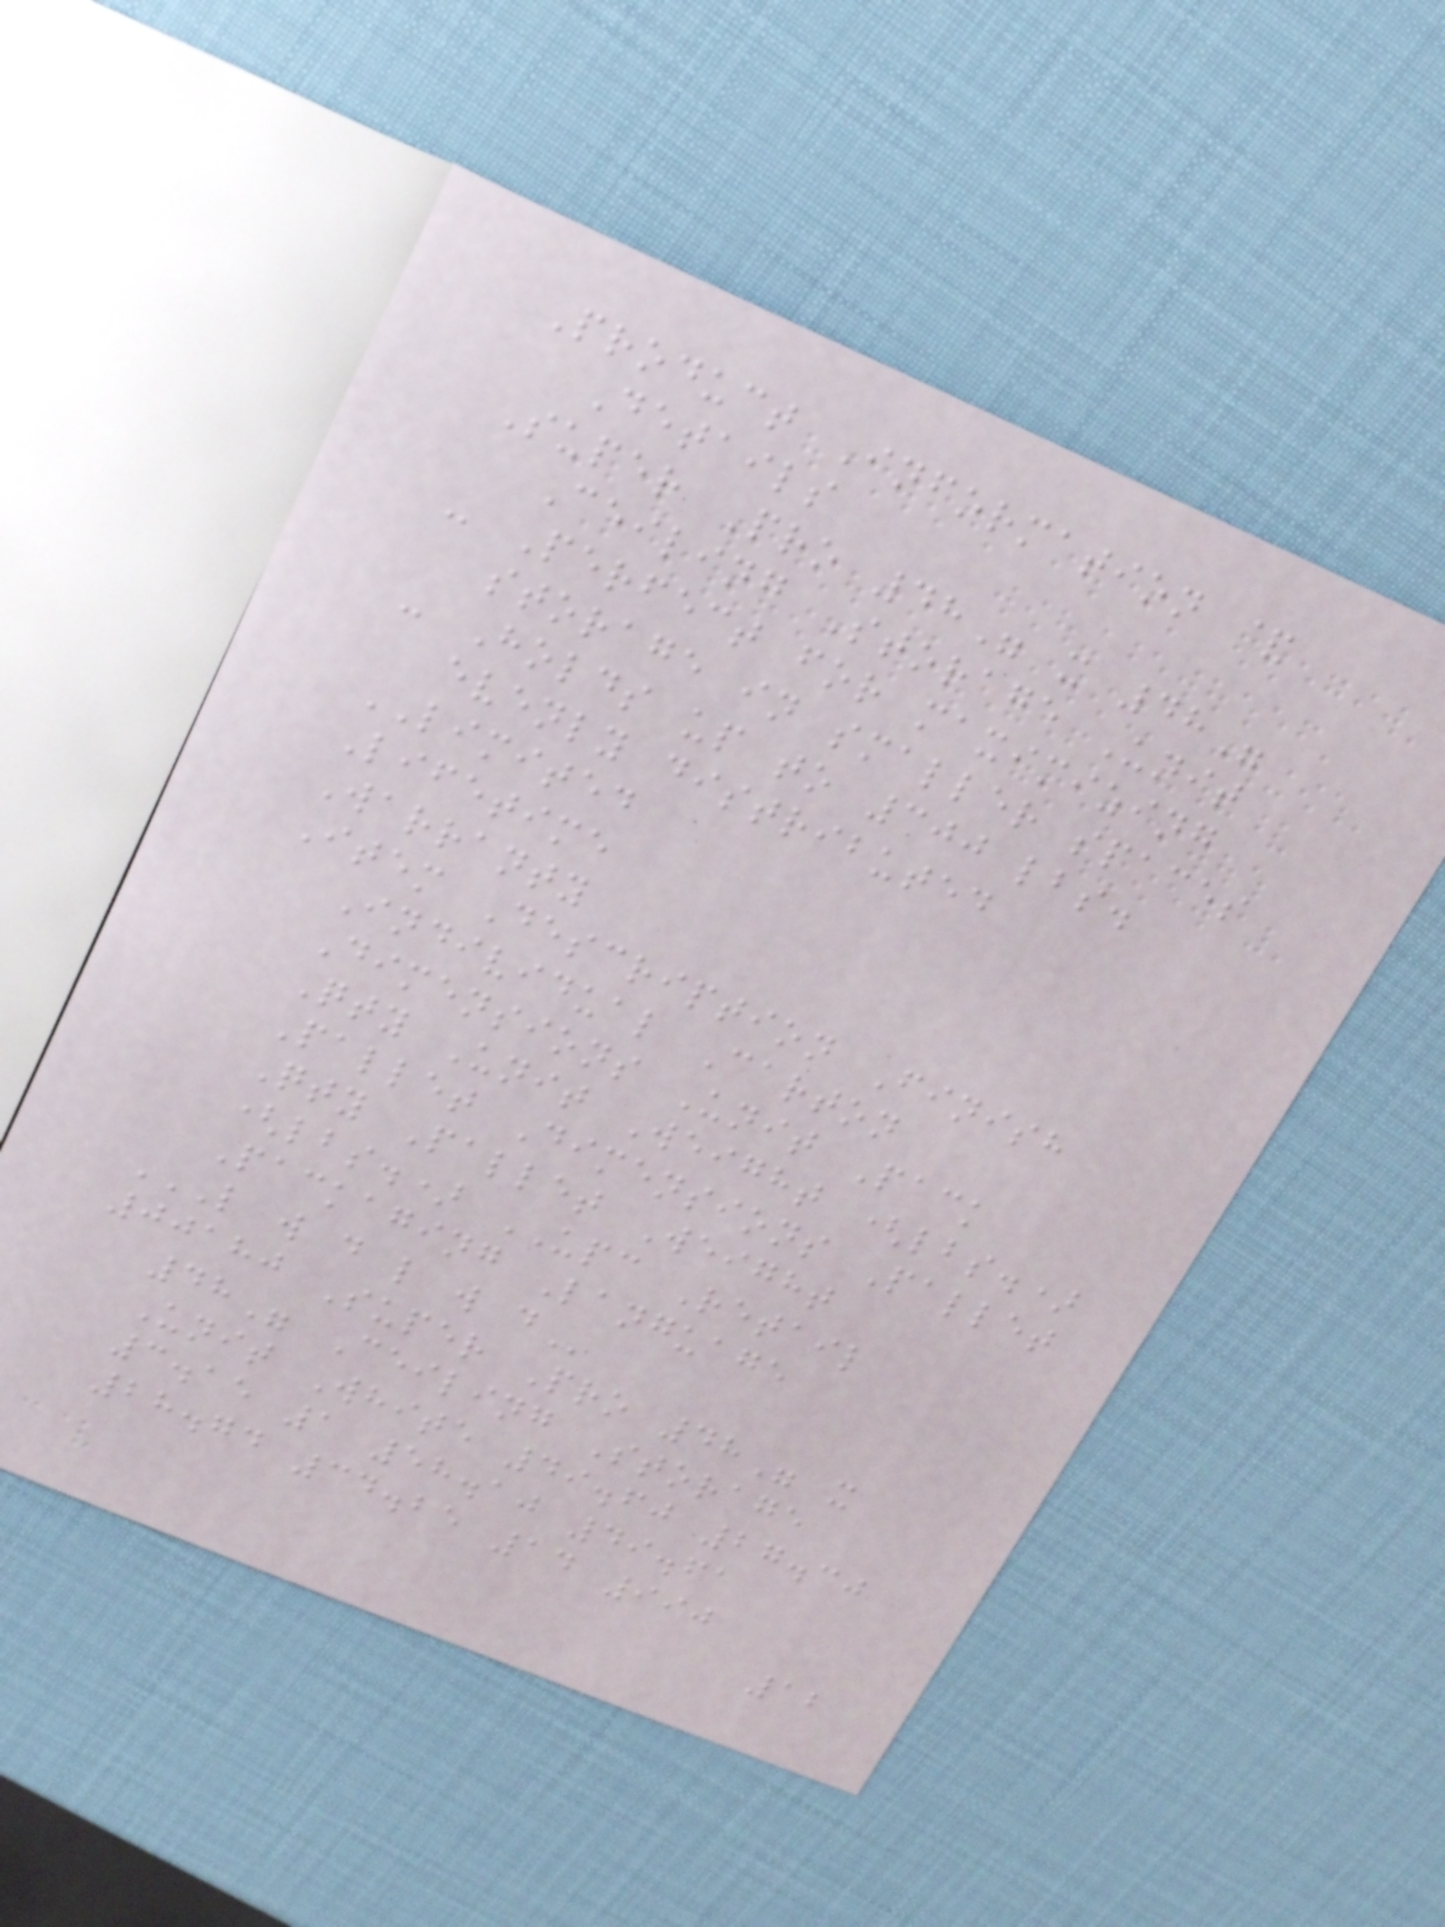Product Information &
Details
Super Pro 48" x 48"
Ceiling Storage Unit
- Perfect for maximizing
storage in smaller spaces
- Holds up to 300 lbs.
evenly distributed
LIMITED
Lifetime
Warranty
Item Description Finish
Individual Carton
Dimensions Unit Pack
Qty Unit Weight (lbs.)
Pallet Dimensions Pallet
Qty Pallet Weight
(lbs.) UPC Retail
Packaging Language
L W D L W D
00180 Super Pro 48" x
48" Ceiling Storage
Unit White 49.60 27.30
3.15 1 58.10 49.61
28.74 34.25 14 990
12
